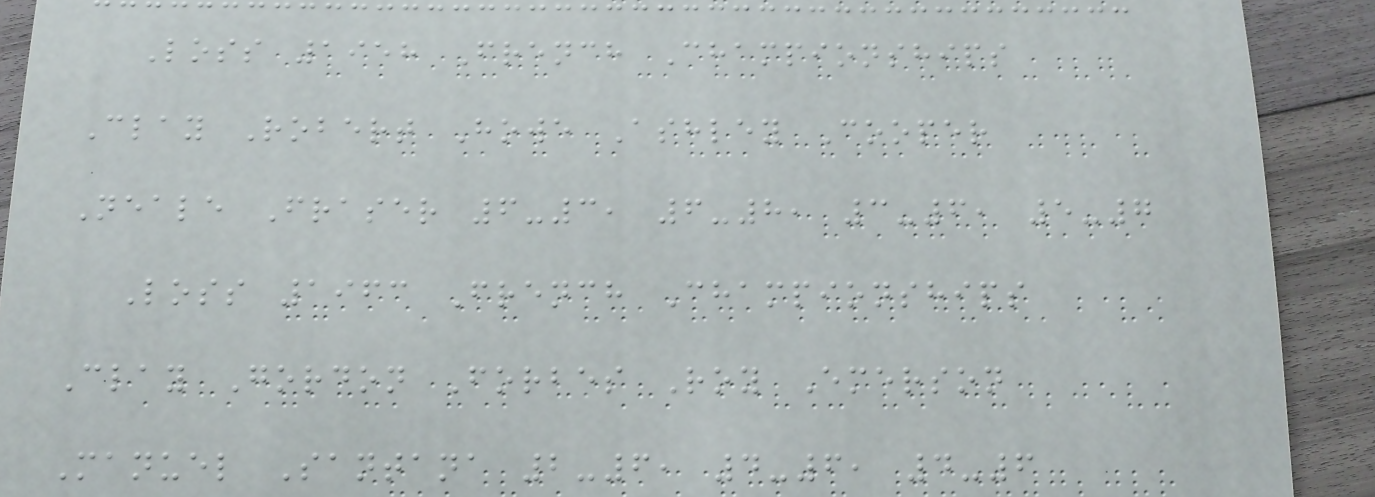Loss 1958 French Championships
Clay Robert Howe Ashley Cooper
Neale Fraser 6-3, 6-8, 3-6, 5-7
Loss 1963 French Championships
Clay Gordon Forbes Roy Emerson
Manuel Santana 2-6, 4-6, 4-6
